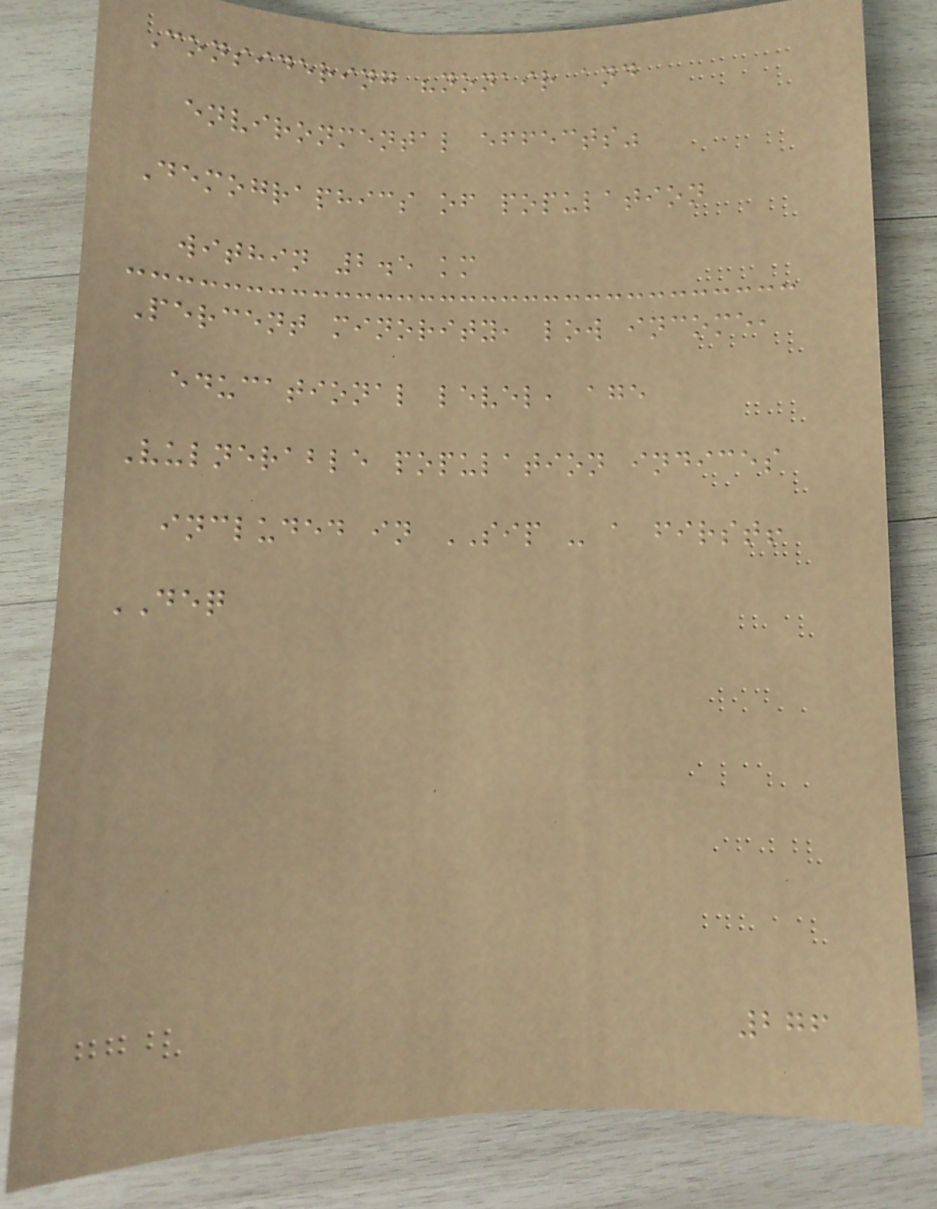Considering "nonair and
environmental effects"
Demographics of population
within 2.5 km
Percent minority, low income,
educational level, age
Vulnerable population indices
included in SIP - a first!
DEQ
276
